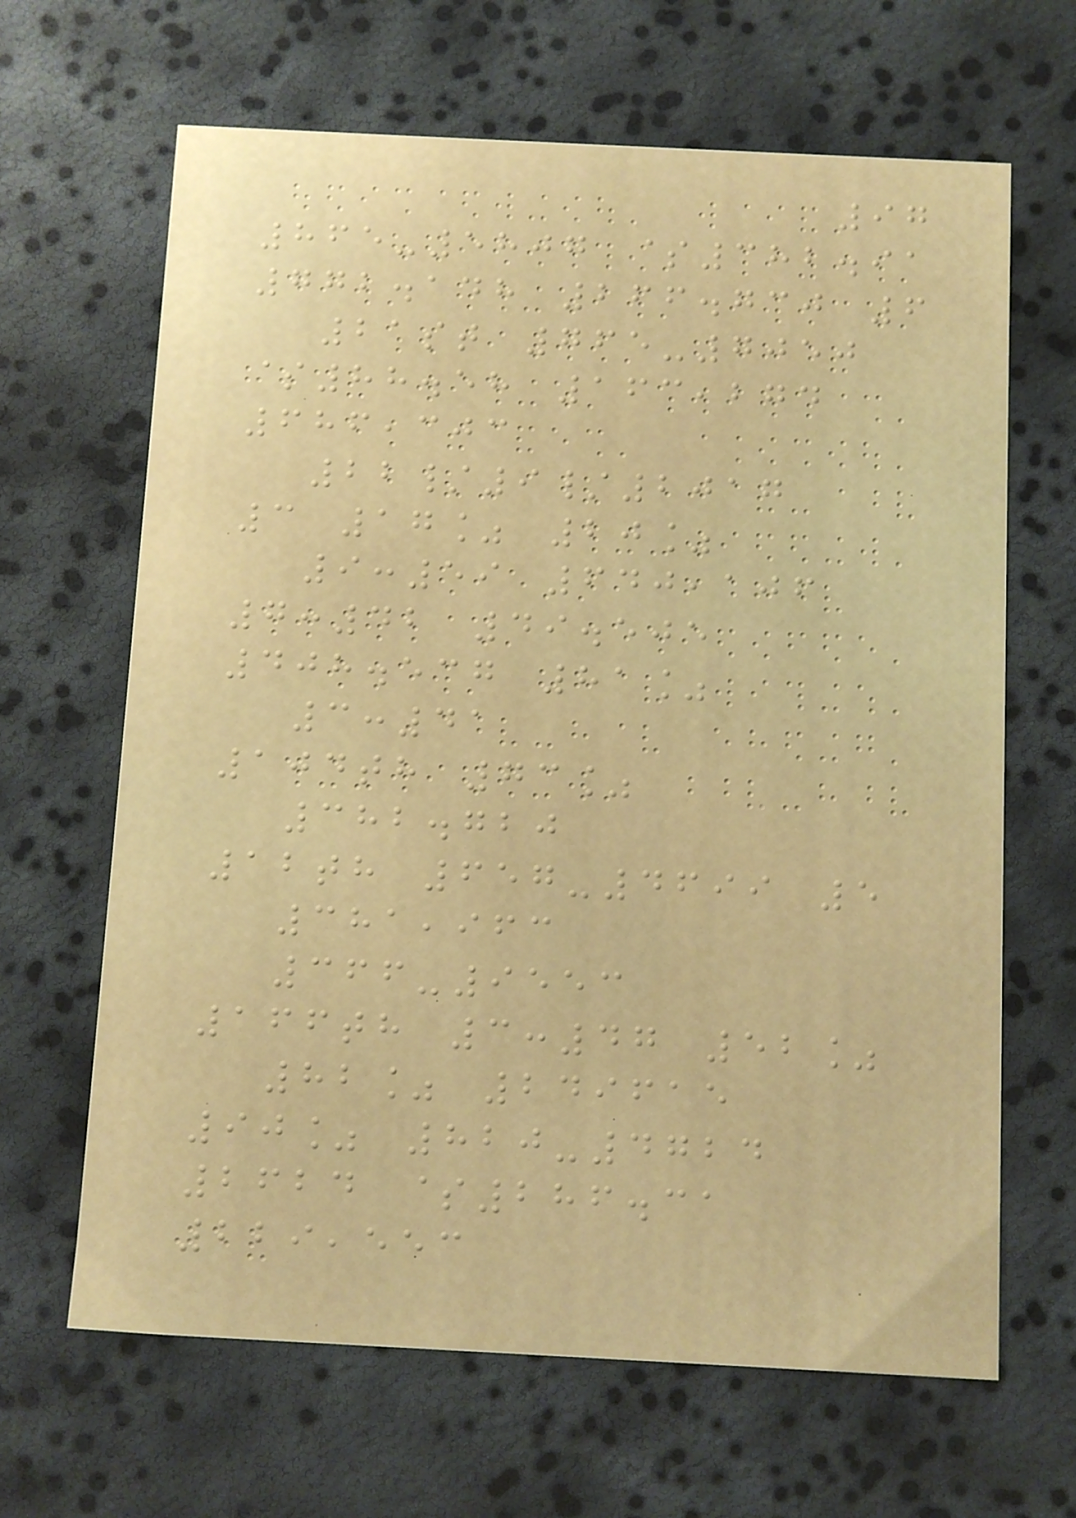97
865-5807 $382.91
772.148 266.730 6
21st 765-7050
$88.58 163,274
686,303
22/9/2017
3 17% 20%
9:59 640,106
7:42 49.505
408.537 81%
3:41
104th 73%
382.720
12th 657-4699 5
381,963
366-9553
166th 3:47 52%
82% 249615
90% 820-4724
2624 $286.31
229,553
